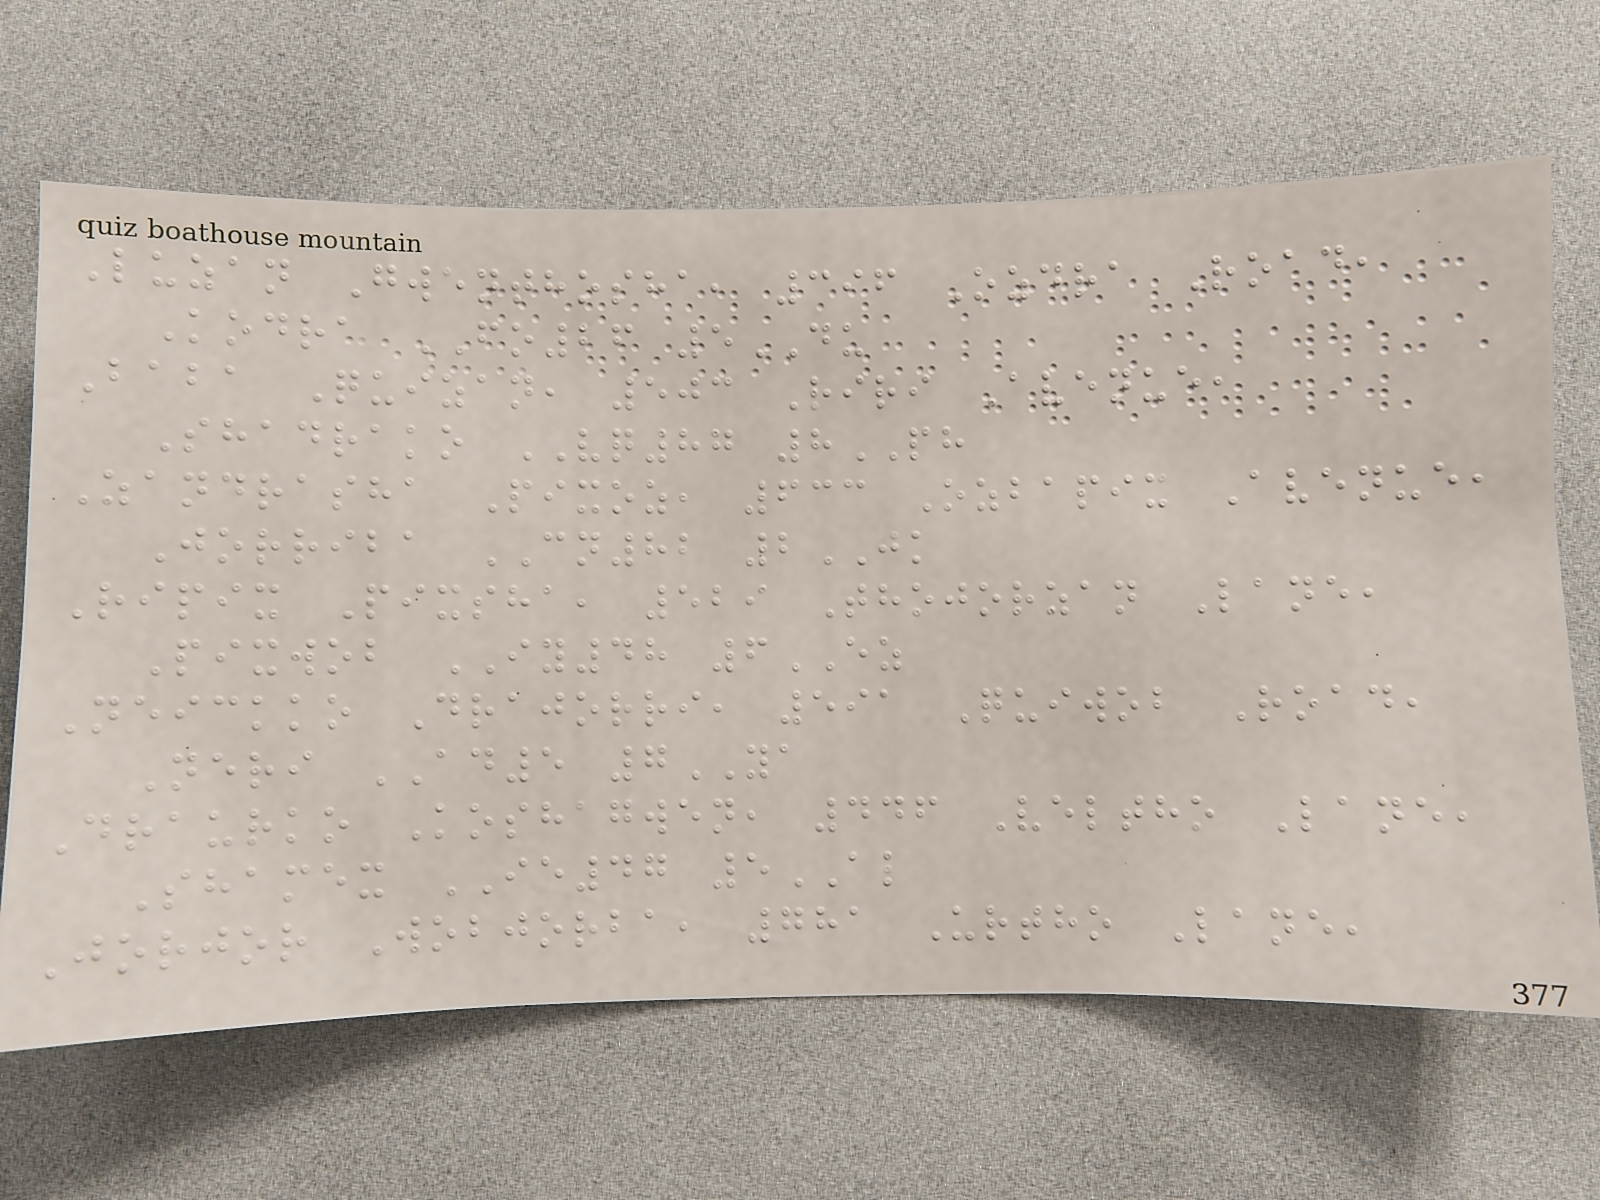Luzan Gwenthosha, 396 Ozdra Road,
Kodra FO26 5DU
Baba Quizan, 503 Riri Avenue,
Shadrako VQ87 8PH
Zandrasha Pixoz, 633 Ozbapix Avenue,
Jorriba CN82 2JK
Ripix Pixsha, 529 Thojorzan Lane,
Pixwob IY48 6EZ
Neickko Drajorri, 591 Quiwob Road,
Neri AD5 7YA
Draurko Koshagwen, 446 Veltho Lane,
Shamex IE47 5AL
Jorjor Wobjorba, 781 Urtho Lane,
